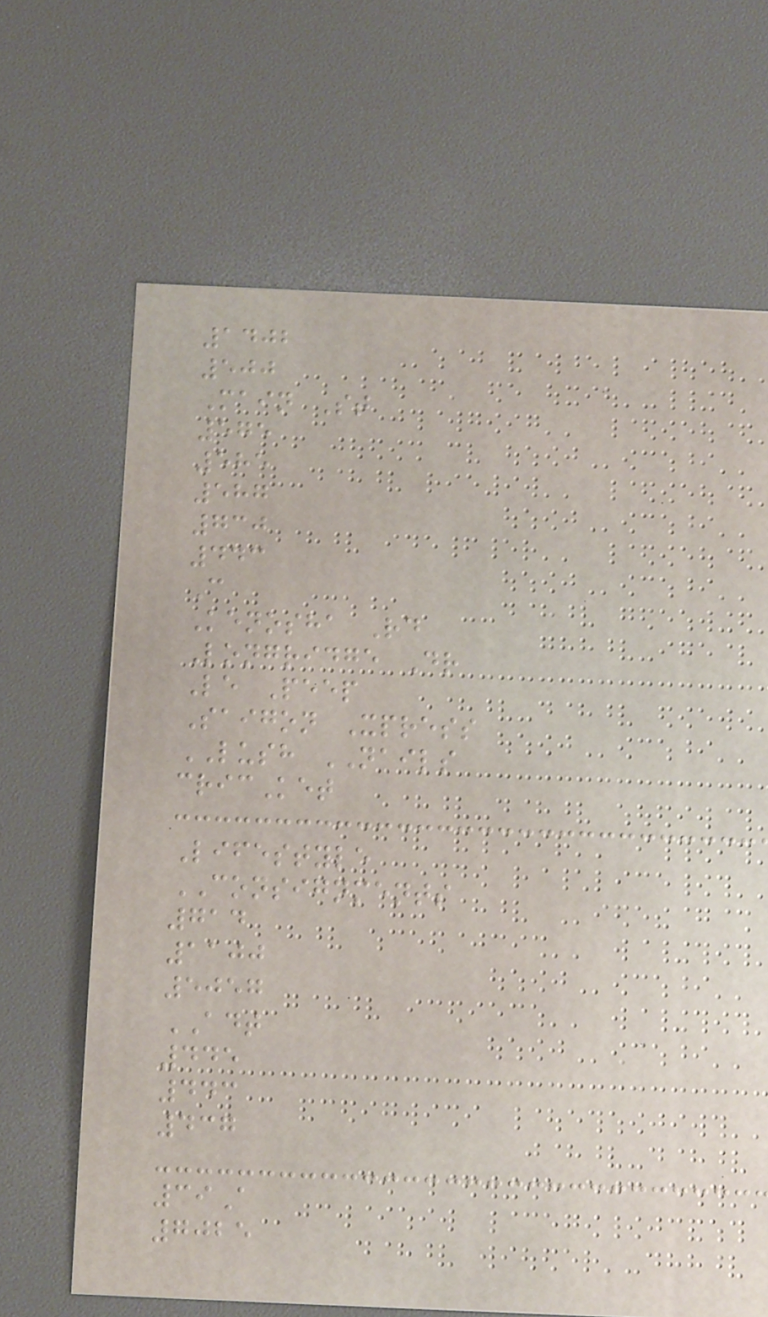1402
500
Main St
575
585
587
730
443
C
Kenosha Rd
Longridge Dr
Le Peep
Saigon Xpress
LUSH NAILS
cricKet
Lifestyle
CONSIGNMENTS
714
1100
5057
ADT
445
443
437
39A
7025
